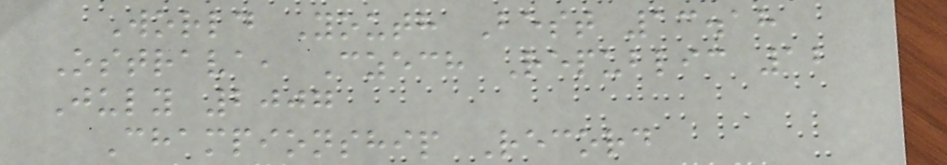World Youth Best 13.18
Ostrava, Czech Republic 12
July 2007
Championship Record
